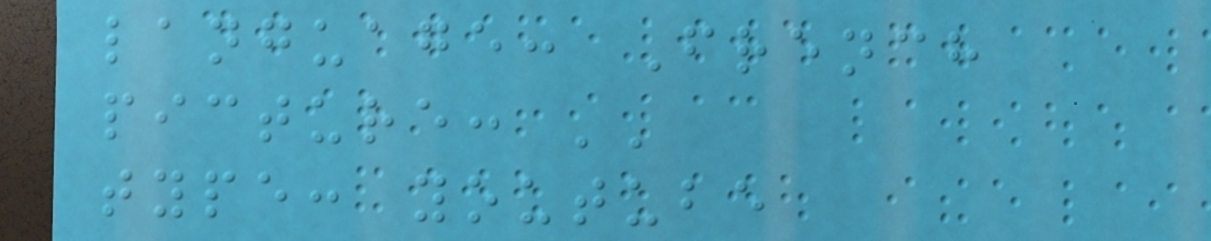language: French
picture: ''
type: youtube
